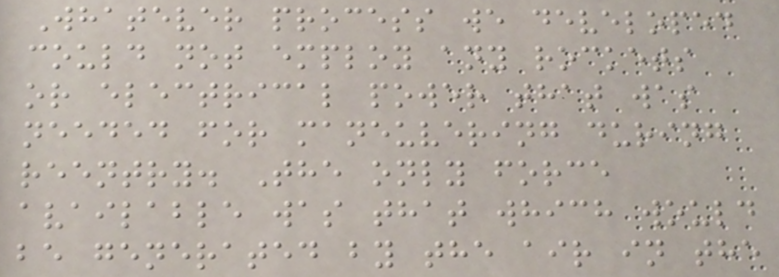Whatever process we developed
could not employ any rockets
or electrical power that was
needed for maneuvering during
reentry. The only force
available was that which would
be generated by the air in the
